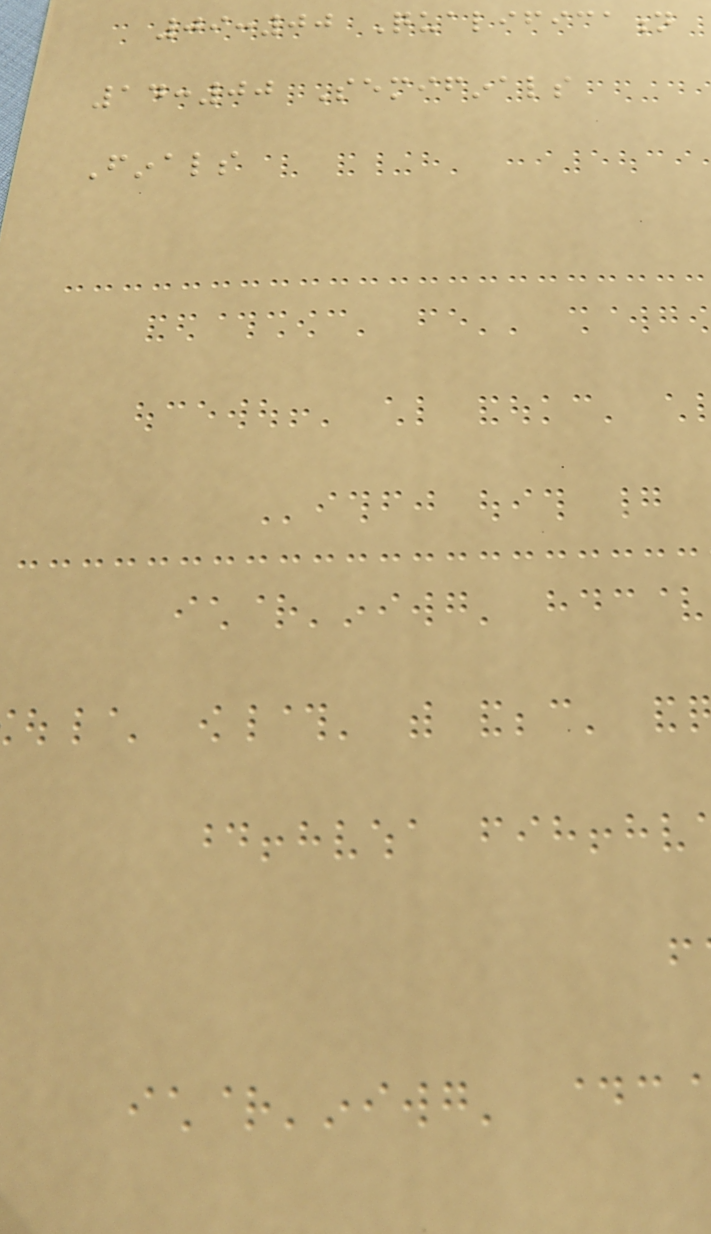09:00 Qualification
14:00 Semifinals
Finals
